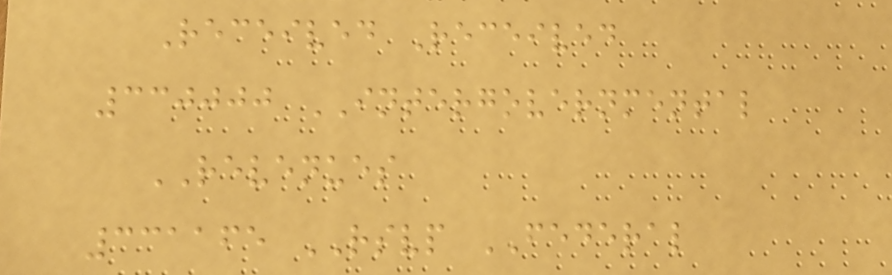Received Received
330000 INTERGOVERNMENTAL
REVENUES
331165 RSVP FEDERAL
